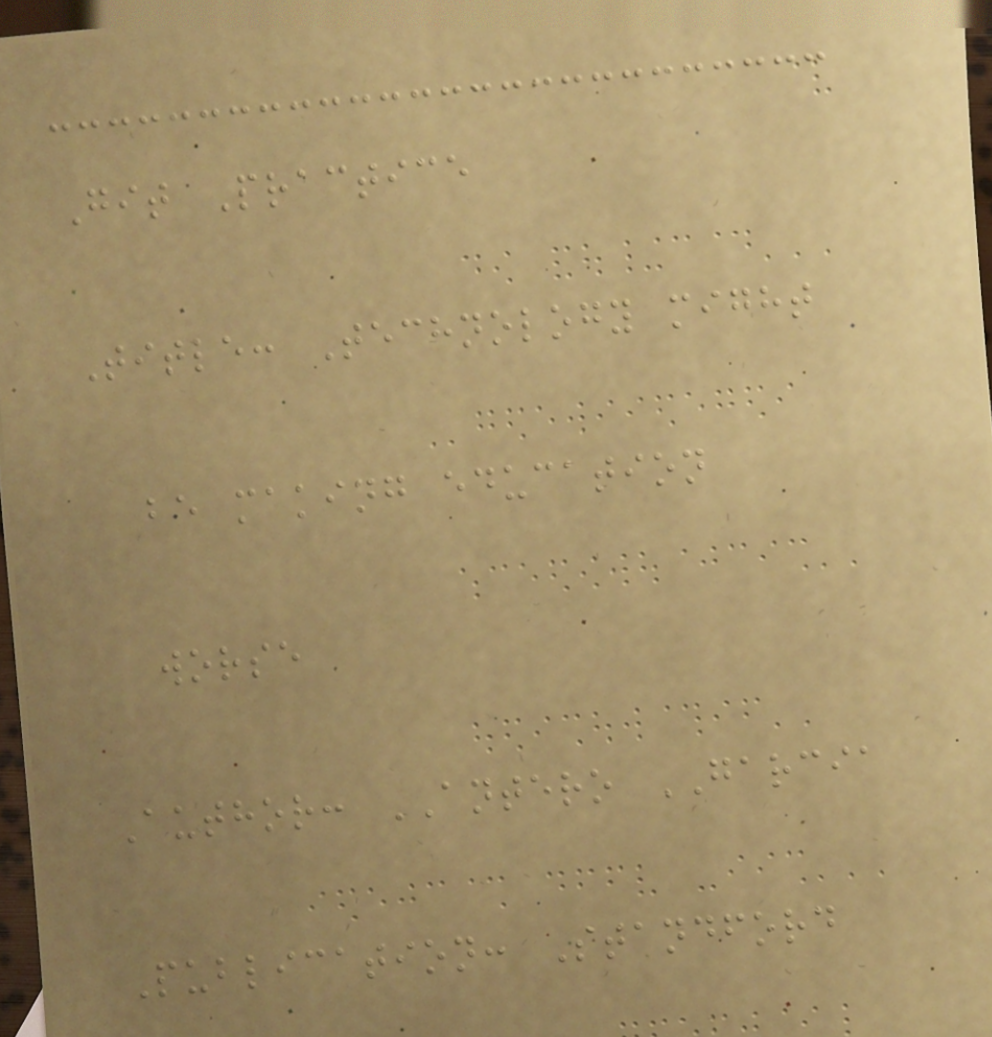Git Practice
Title: Technology might
be making education
worse
Author: ANTERO GARCIA
Publication: Standford
